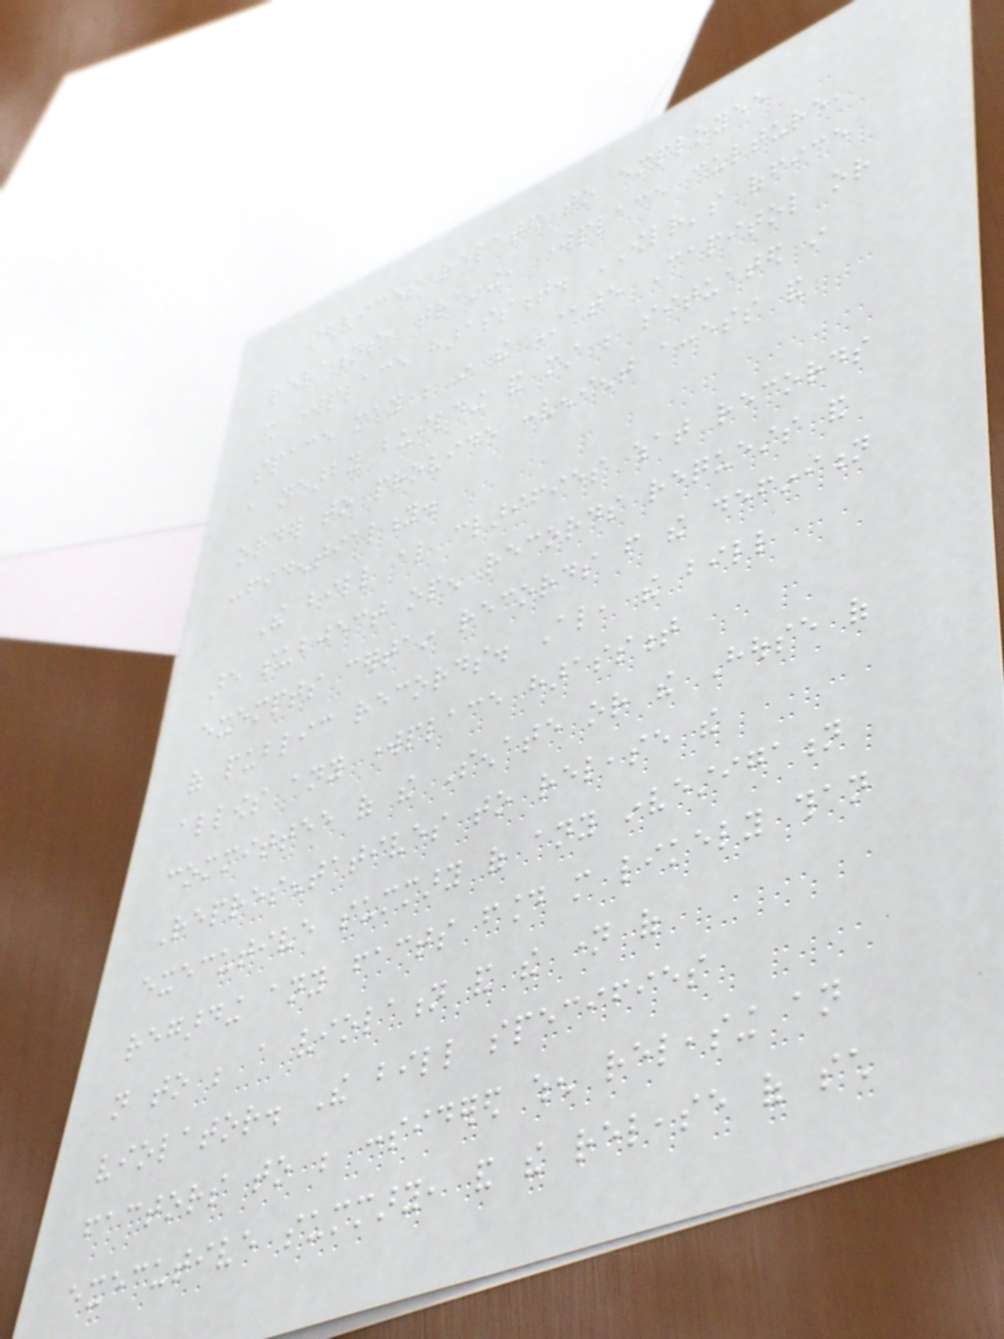services related to employee
relations, training, workplace culture,
and workplace harassment. OWLR's office
space may be in the State Capitol or
a nearby building and must be situated in
order to provide convenient access and
confidentiality.
The bill also clarifies what records
are subject open records requests and
exempts certain records from the definition
of public records. Also, the bill
allows any workplace harassment
committee of the Senate or the House of
Representatives to release the
executive summary of any investigation
regarding any facts found more likely than
not to be a violation and the name of
violator. The bill specifies
factors to be considered when releasing an
executive summary, and the release of such
